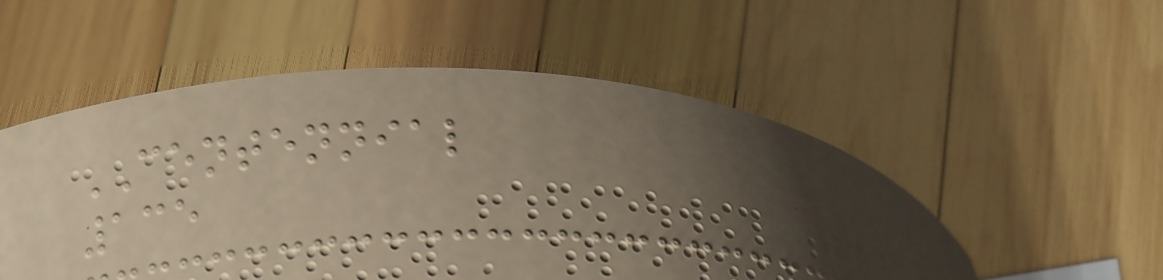CENTENNIAL
135
